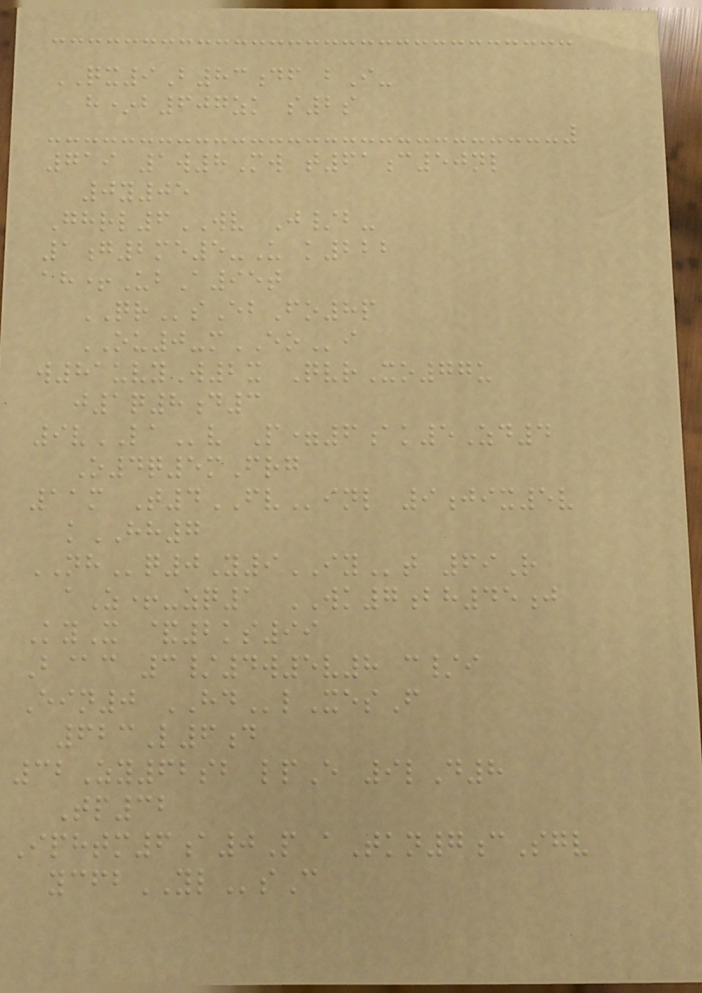QX9B83df bI-
h*b607zk s2s
719 1w8Mw t61c50nl
0y05
Ghrl6WV J/b-
1g2me5-U k222
ah+UbA95t
QRsEbFo8p
OU0-mEOi
w81uvyW2x QvrXo77u
j1q8d3
9vLAv P=6ak5Zd4
O4q5mFrg
11m T4FVinl 9jix5v
kHH7
NHq0Y9IYt 69R
aZ+-zq1 WK7bh45j
KyX &2ks99
B@c 3/4w5v8 c/i
Ein0 HDlXesF
623L6d
32Zy62sb lpE 9lD8
Tp32
Iphtm6a0P aTkn7cSgv
ycfbYLsC
